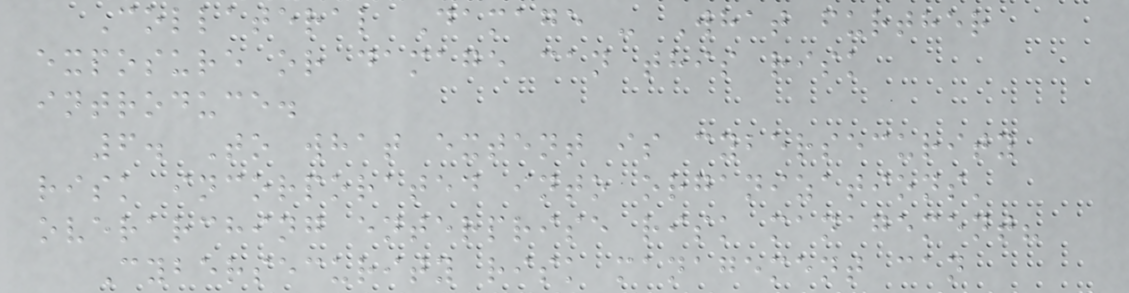Collateral Damage - What further
exposure or damage can this risk
introduce.
6. To what extent is cybersecurity
risk incorporated into organizations'
overarching enterprise risk management?
Cybersecurity risk management can
